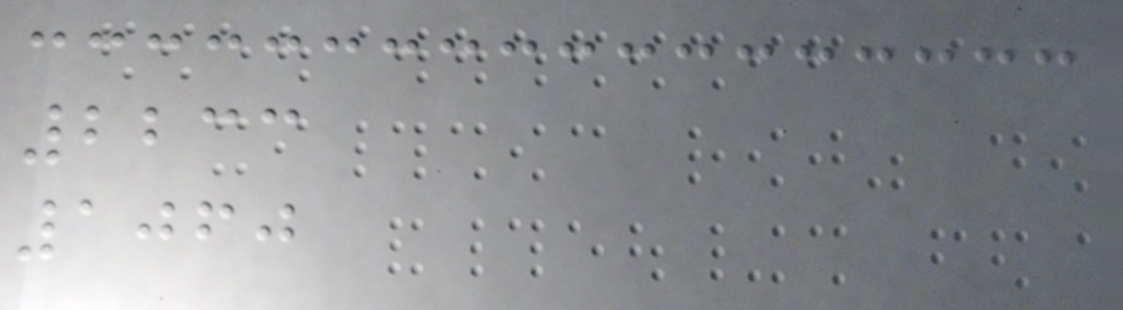2233
1060
